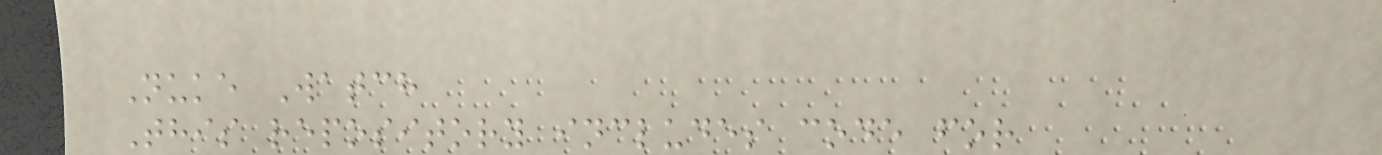Nuke Watch
This repository includes code for
